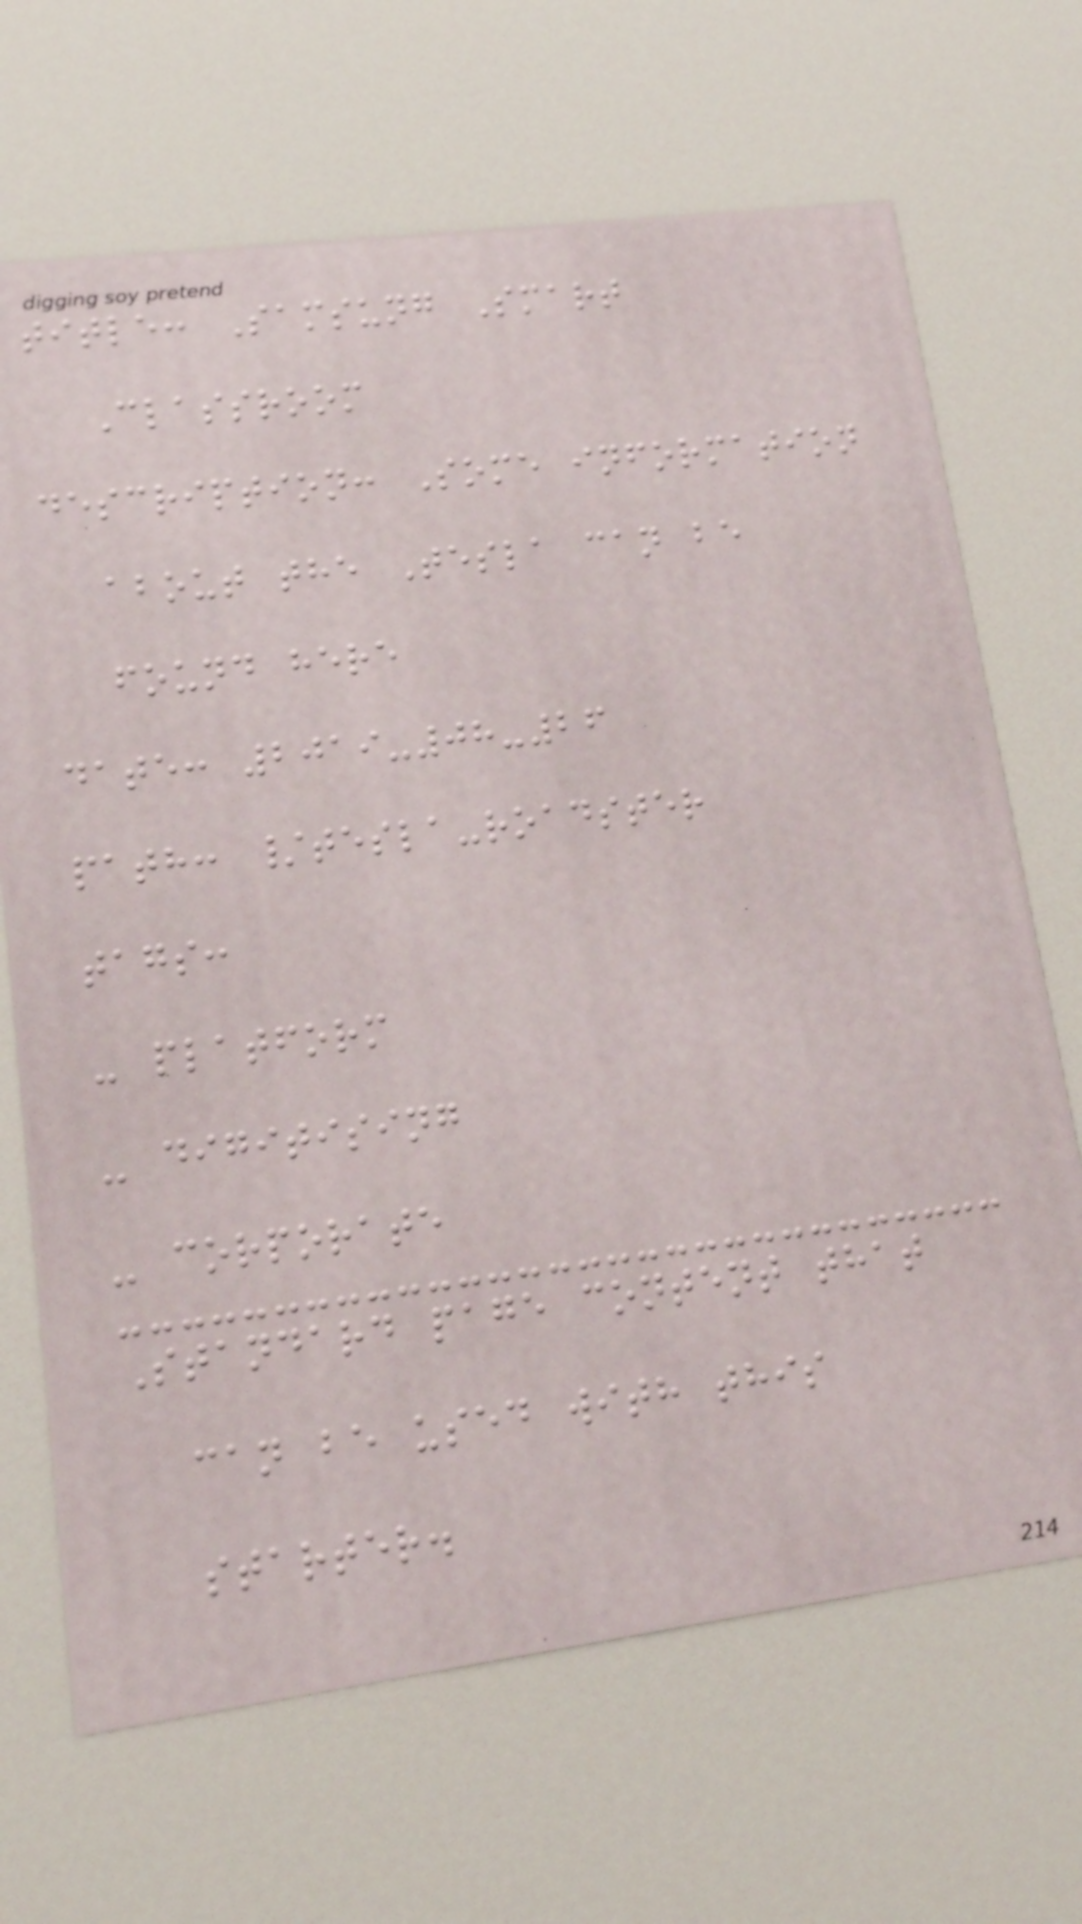title: Samsung Smart
Classroom
description: Some information
about the Tesla can be
found here
date: 2019-08-26
path: /tesla-roadster
tags:
- platform
- digitising
- corporate
Standard page content that
can be used with this
starter.
